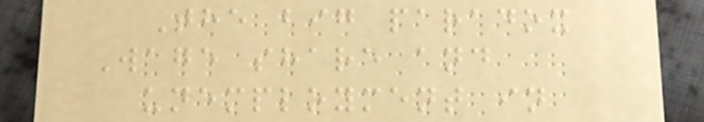The big paradox
Wage share and
unemployment in
